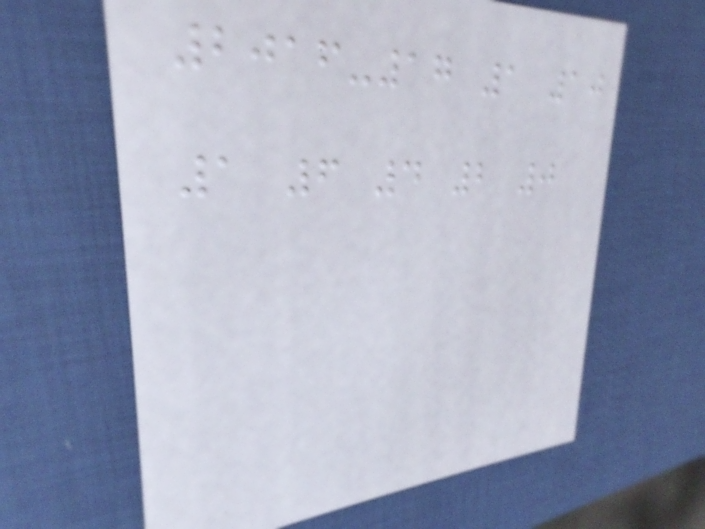2016-17 1 10
1 6 4 2 0
